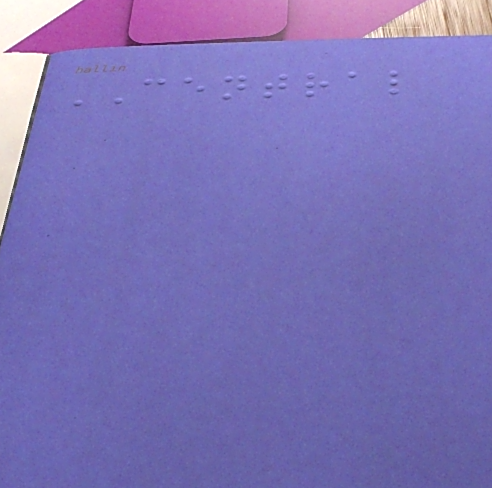CENTRAL
